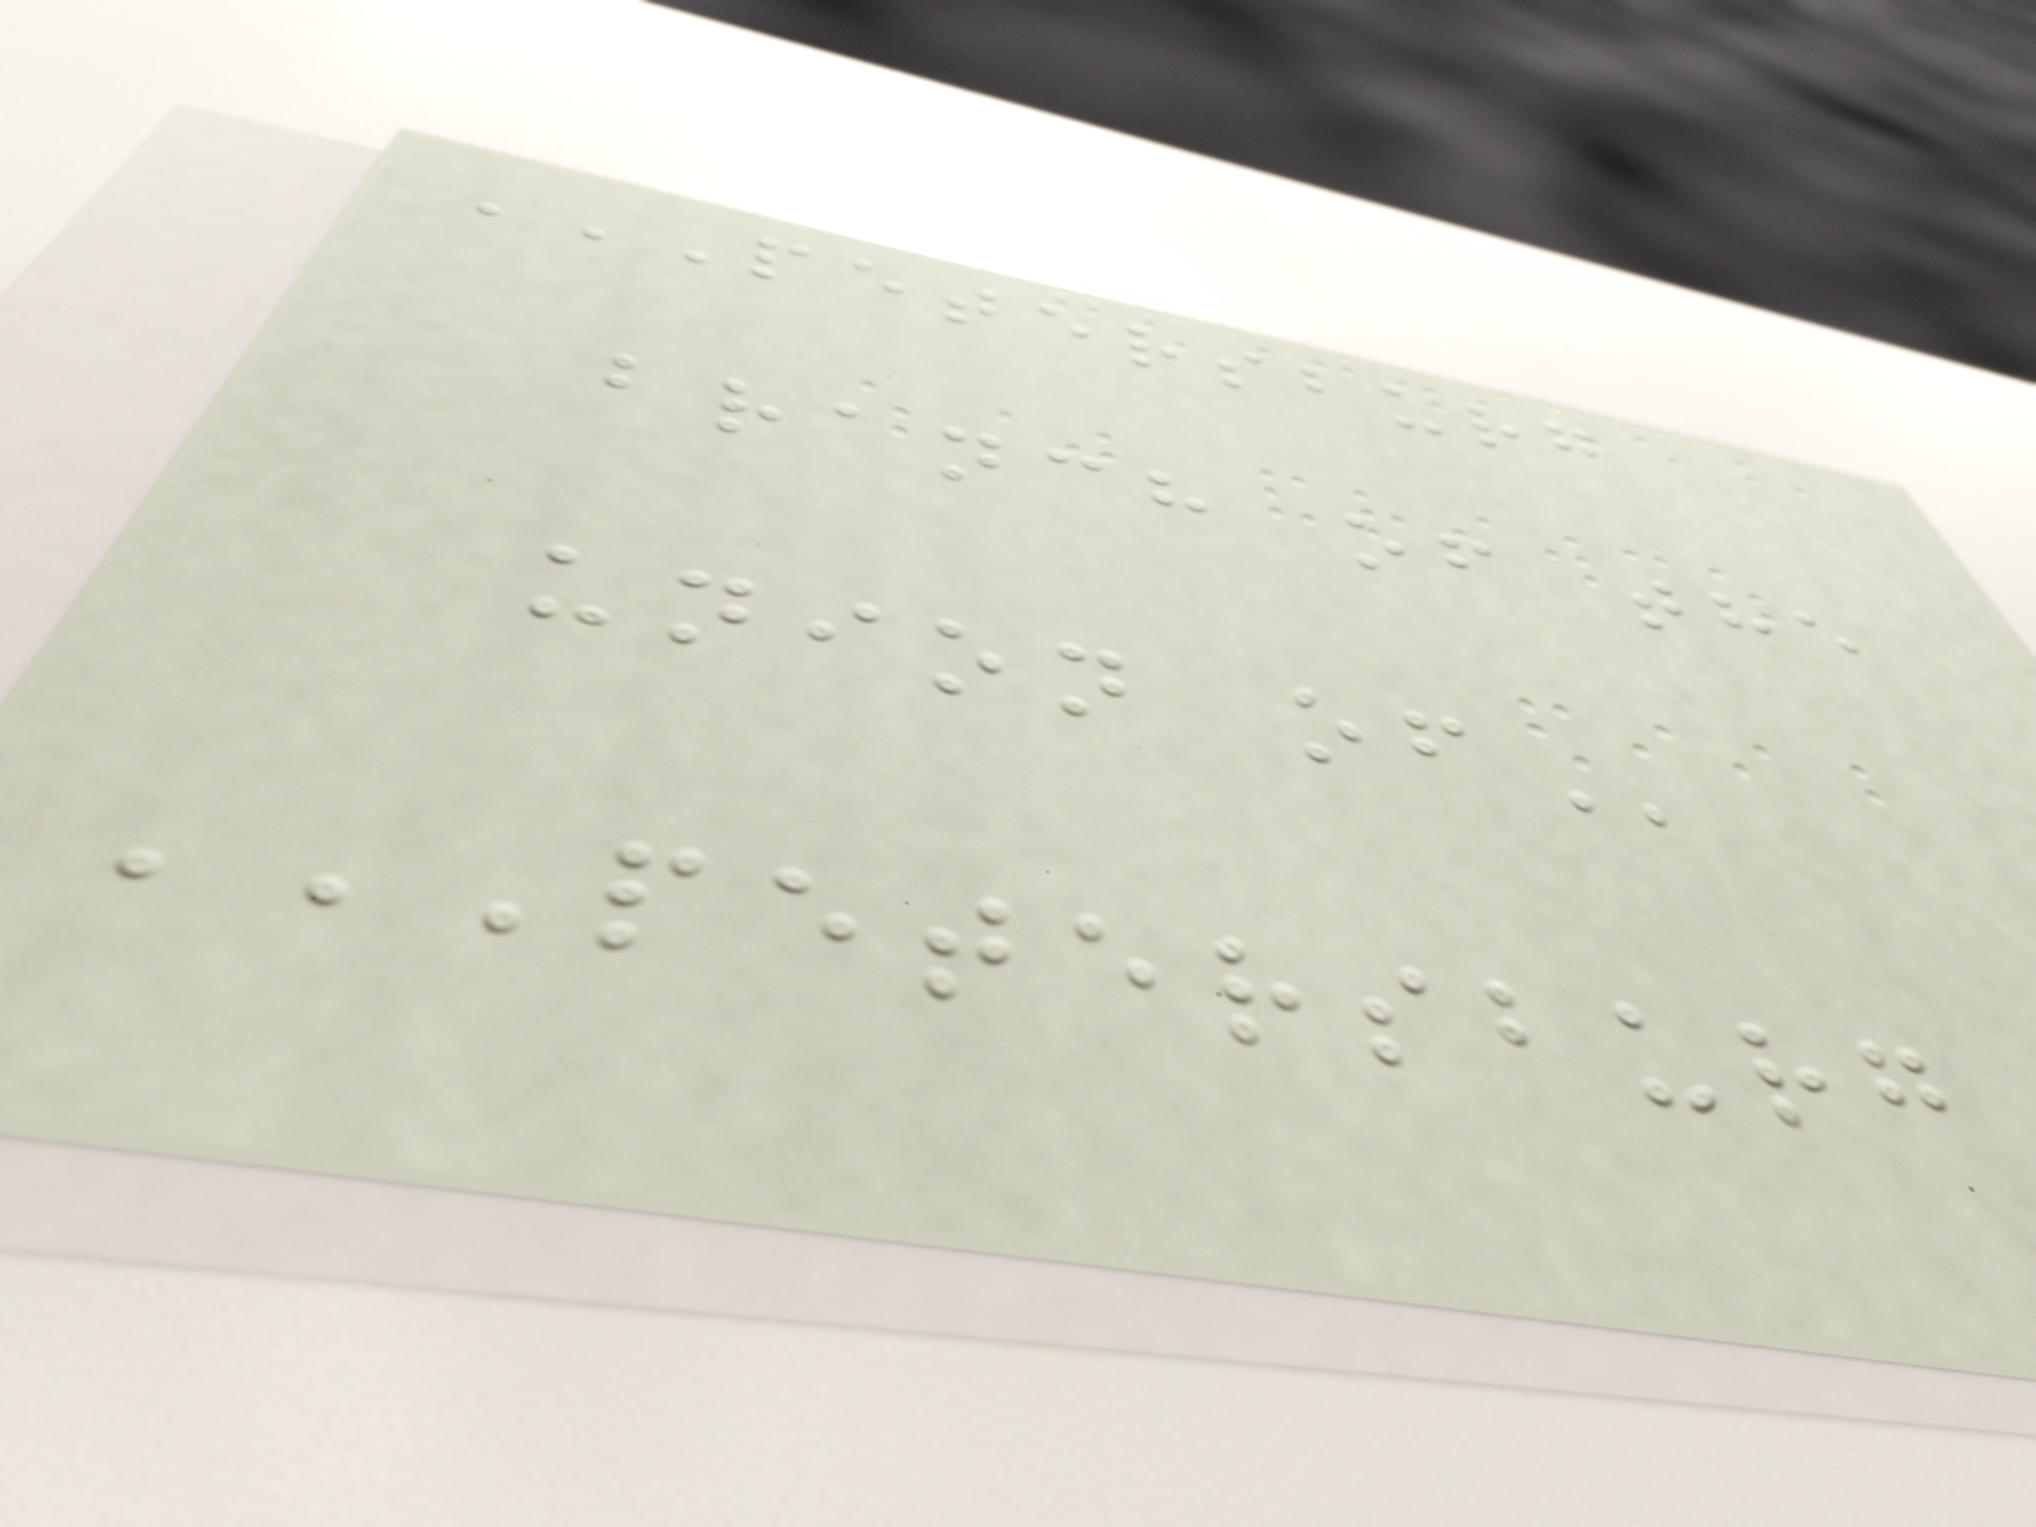PETERSBURG
BRANCH OF THE
UNION OF
PETERSBURG
